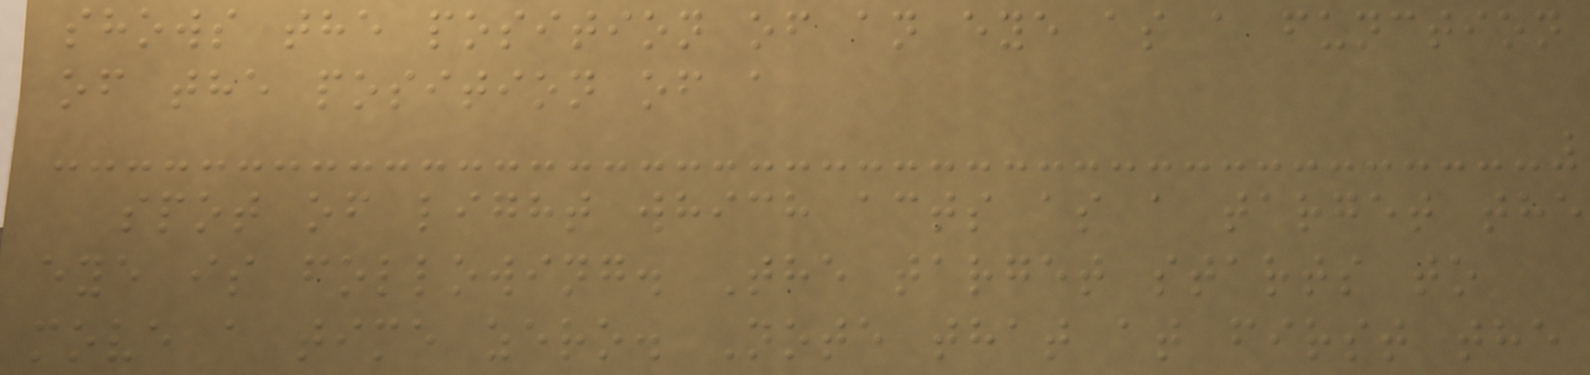shows the position of an eye as a function
of the position of a
spot of light which acts as a target the
eye is following. The target starts to
move a time zero. Note that at first the
